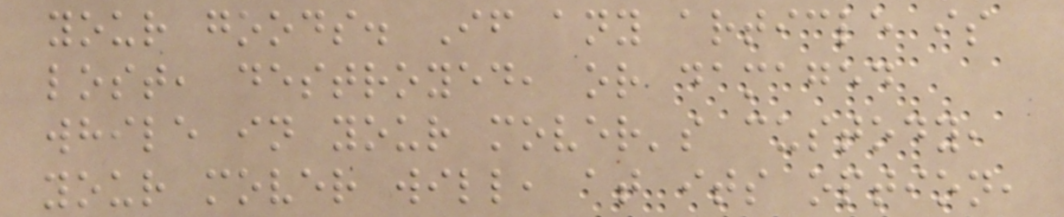your goods. If any article is
lost, destroyed, or damaged
while in your mover's custody,
your mover will, at its option,
